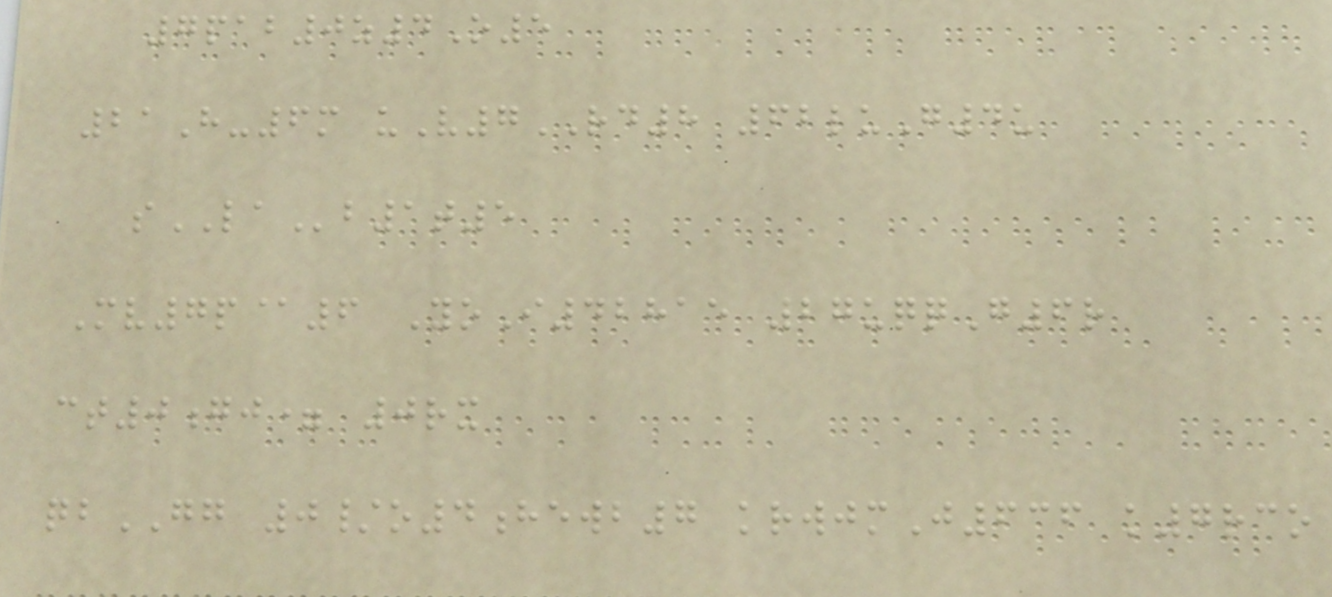7pab0z4O5
21H-6m uV7RD8 62luG4u
sLAb1t5
Mv7p@6 YoI42815 27uqqG6r
ct0gj= 0rx
qbGG 0/o4hewb7 krwjmJ636 k7rco
